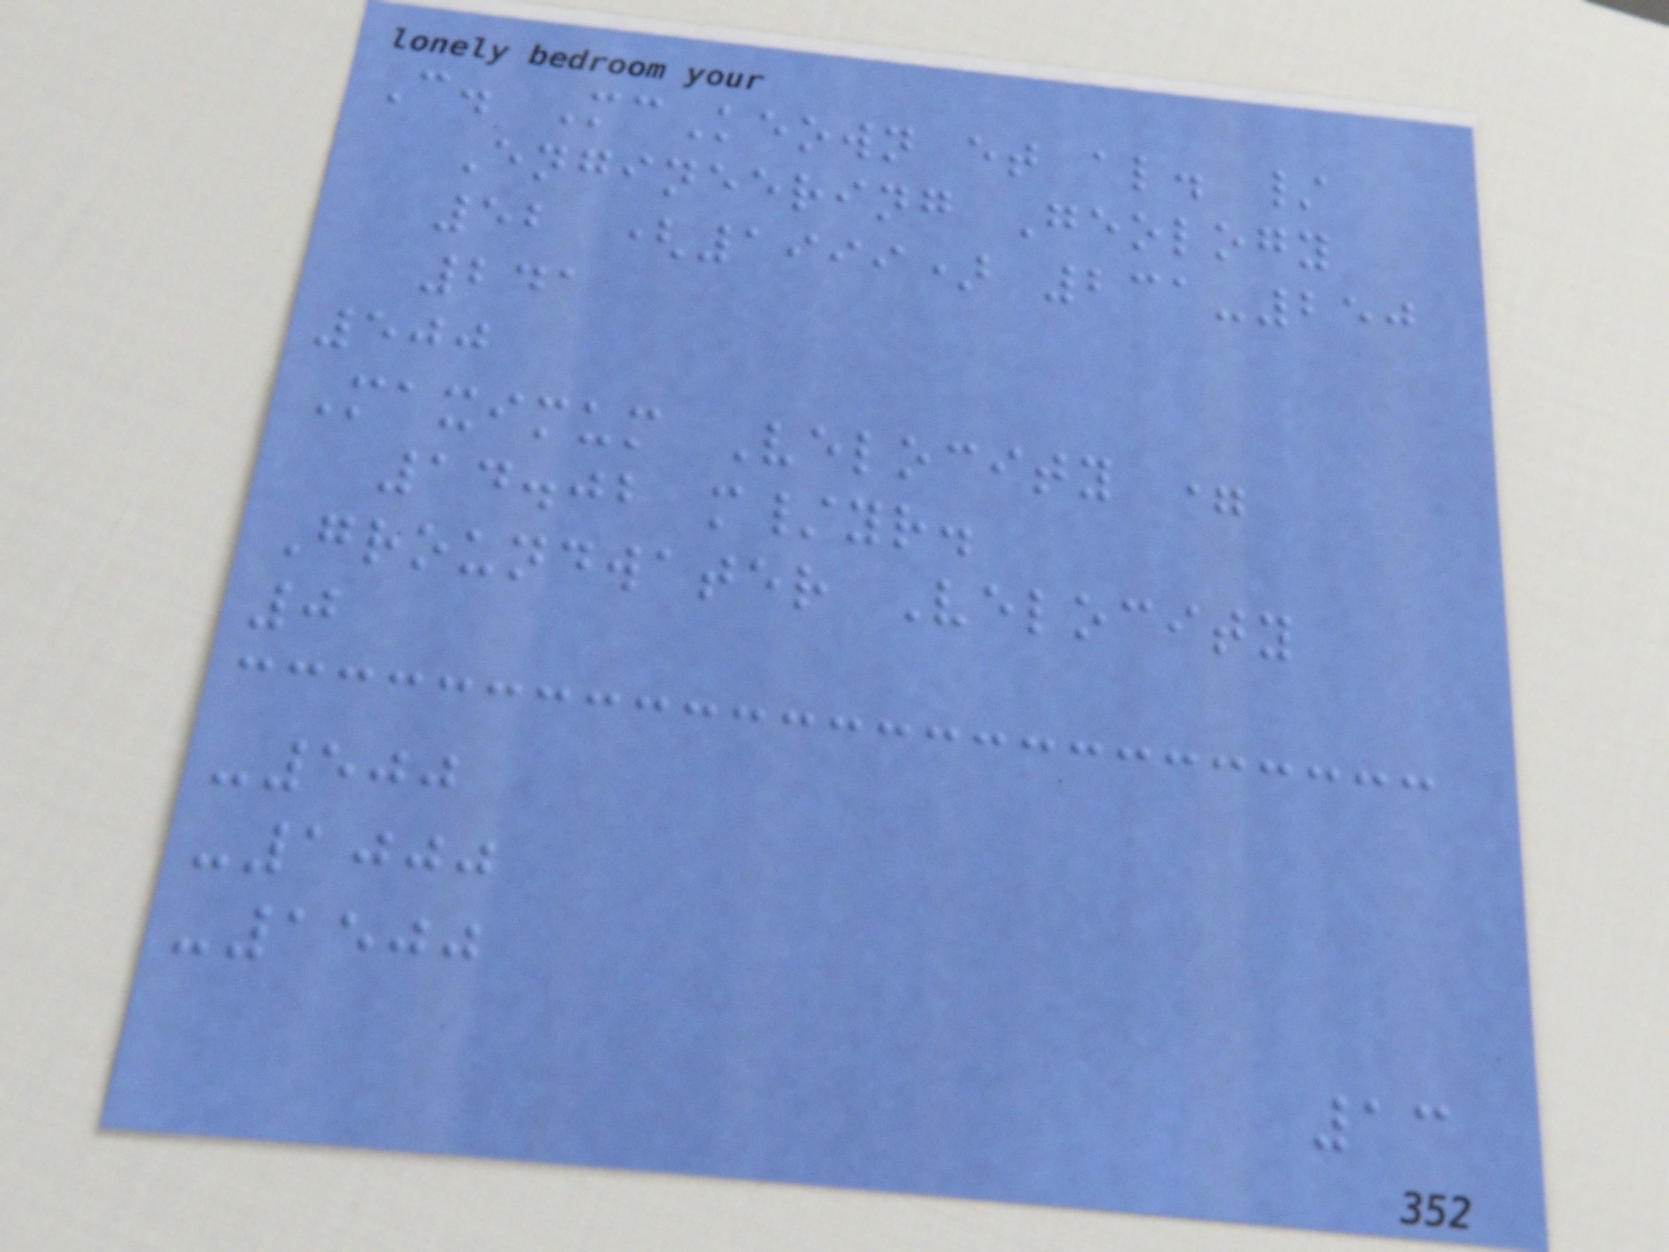C. McKeown et al. /
Engineering Geology
52 (1999) 231-250
241
500
Maximum Velocity =
14.02 m/yr.
Groundwater Velocity
0
-500
-1000
-1500
13
